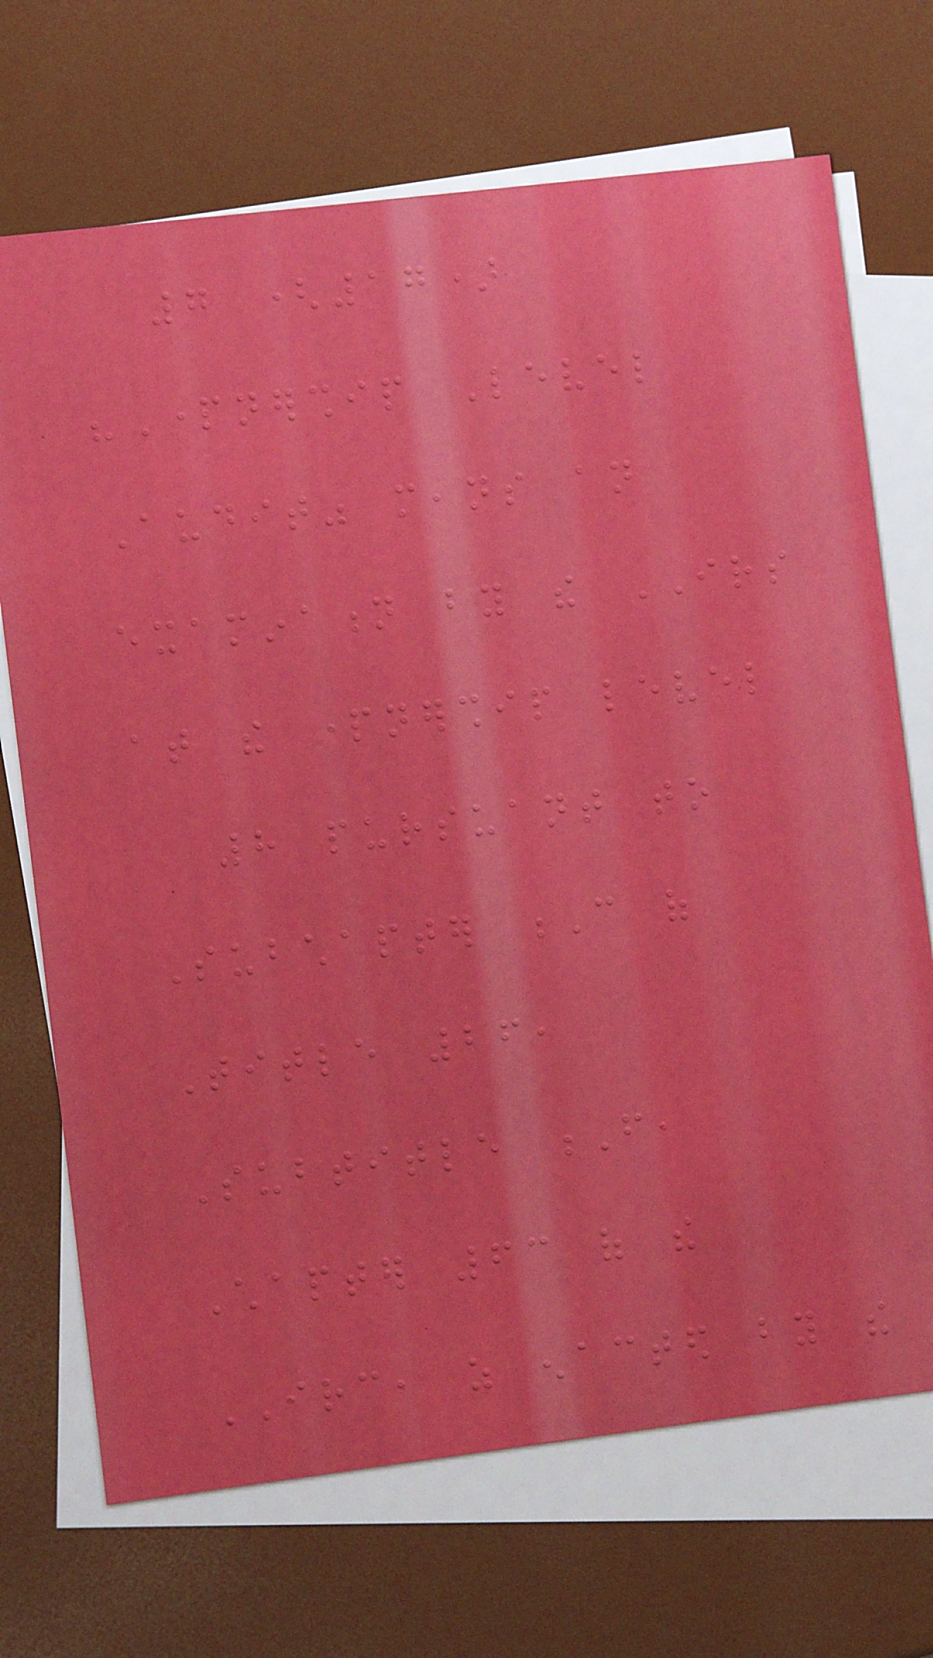7 (17)
"Partnership Level
Audit" means an
examination by the IRS
at the partnership level
8 pursuant to
Subchapter C of
Title 26,
Subtitle F,
Chapter 63 of the
IRC, as enacted by the
